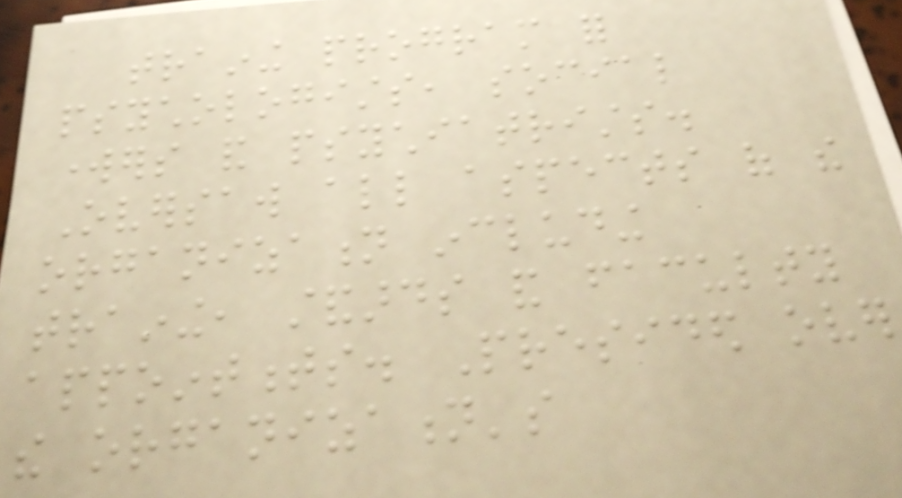training program for
psychologists, social
workers and psychiatrists.
Oversaw all aspects of the
organization including
training, standards and faculty
appointments. Presided over
the organization's
